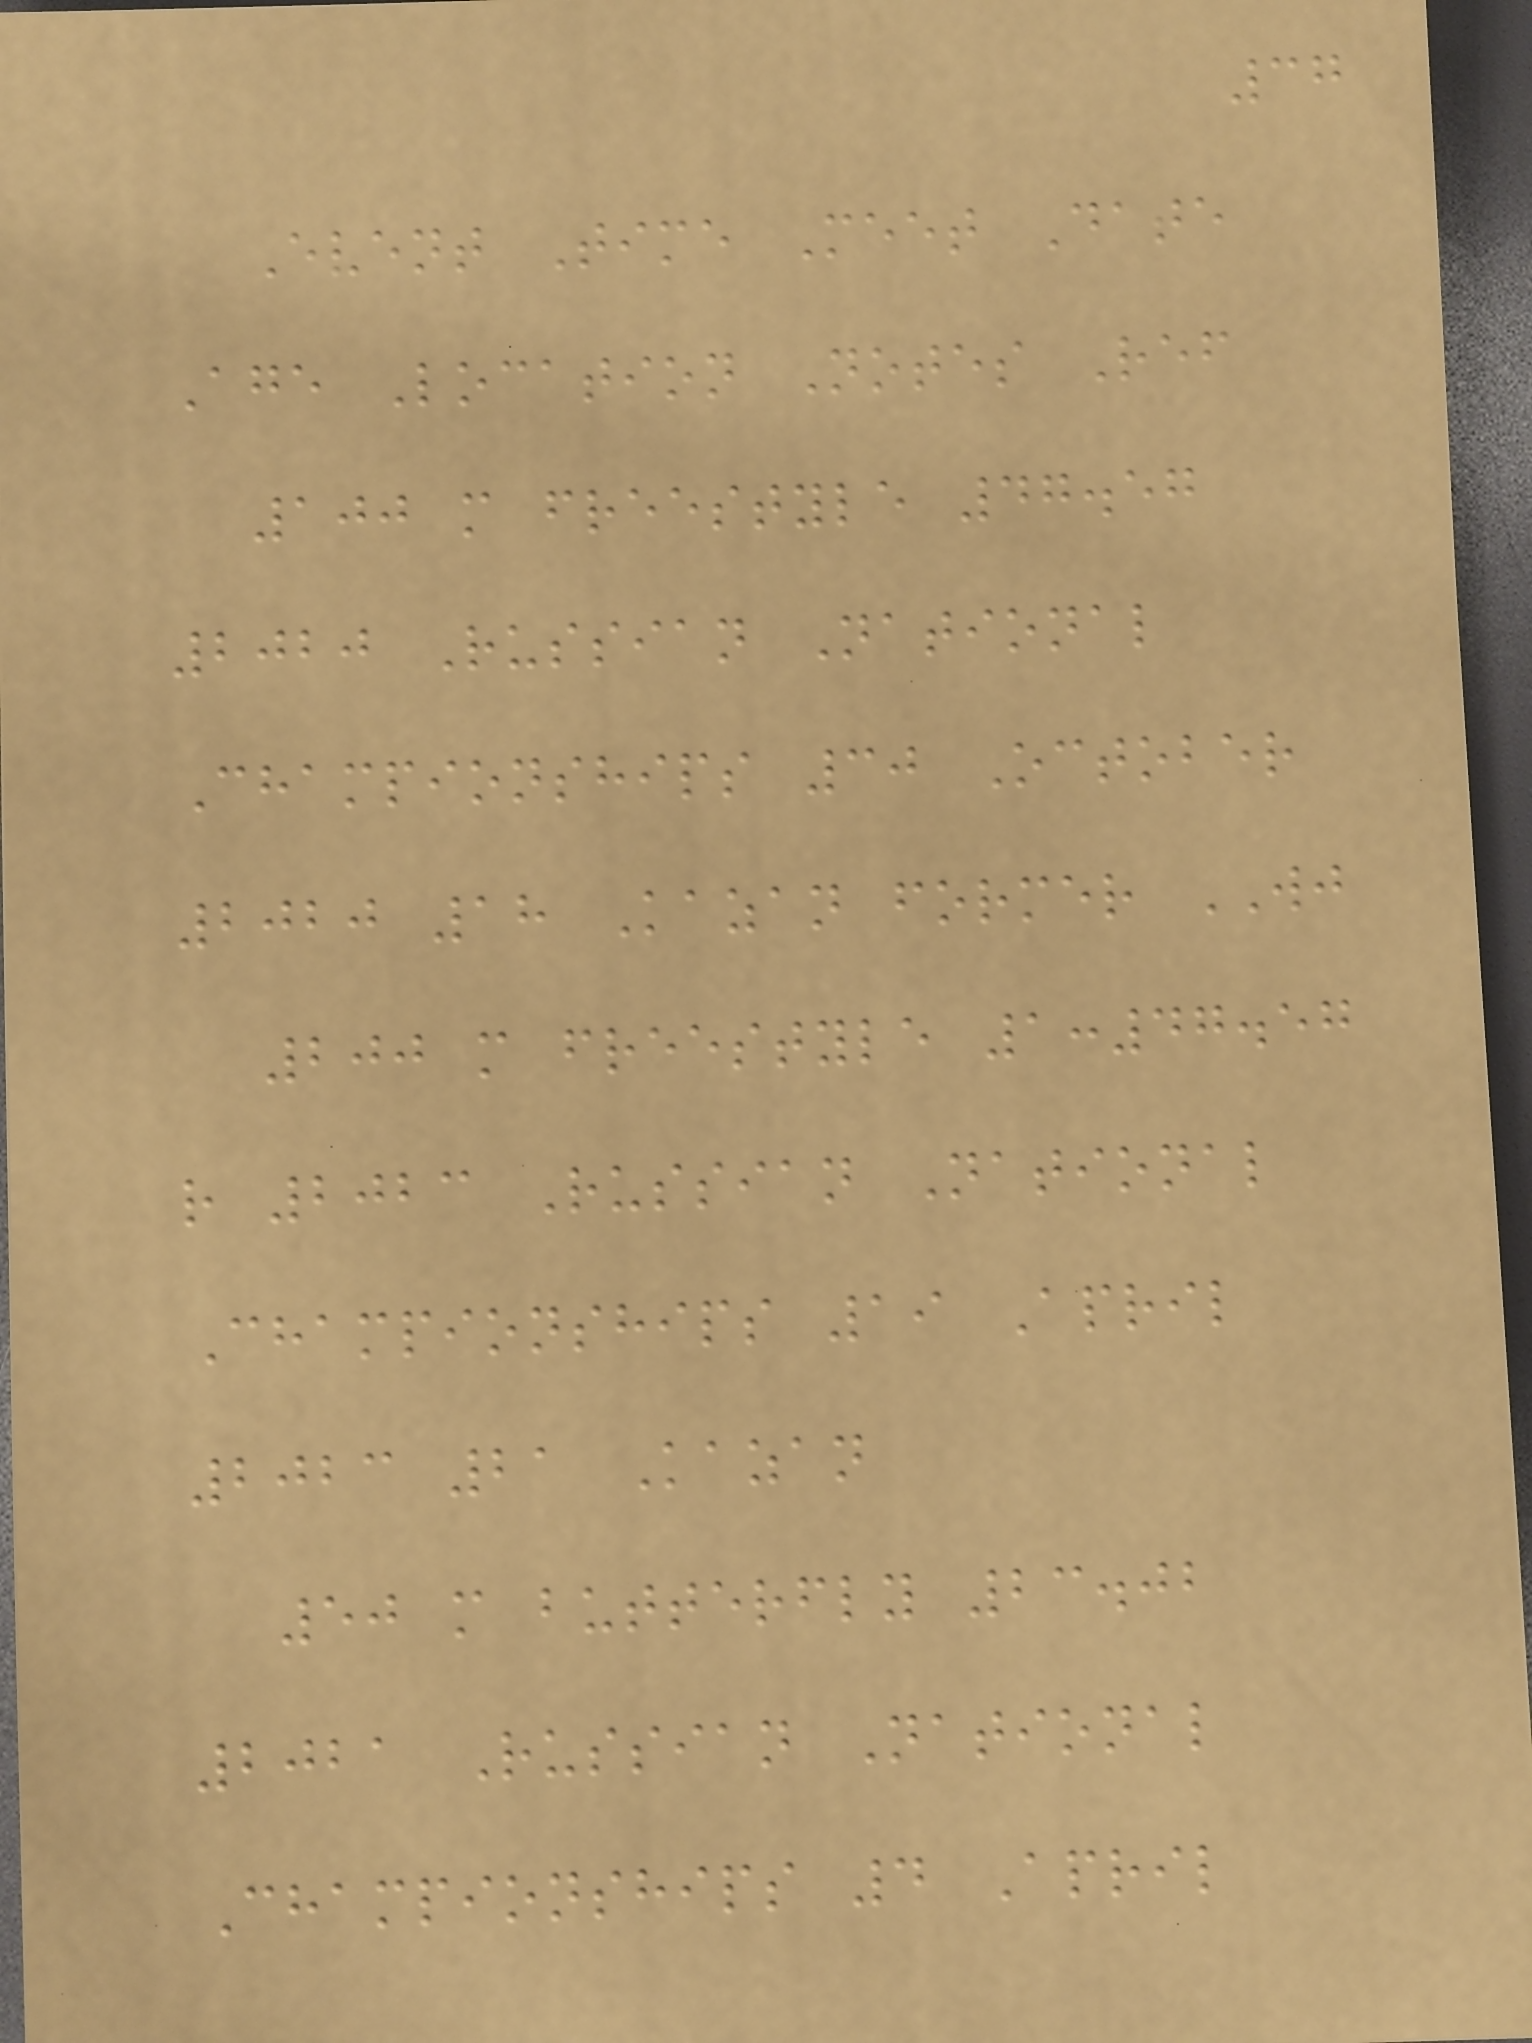37
Event Time Meet Date
Age Location Notes Ref
100 m freestyle 47.57
2020 Russian National
Championships 30 October
2020 18 Kazan former WJ
200 m freestyle 1:47.57
r 2023 Russian National
Championships 19 April
2023 21 Kazan
50 m butterfly 23.02
2021 Russian National
Championships 4 April
